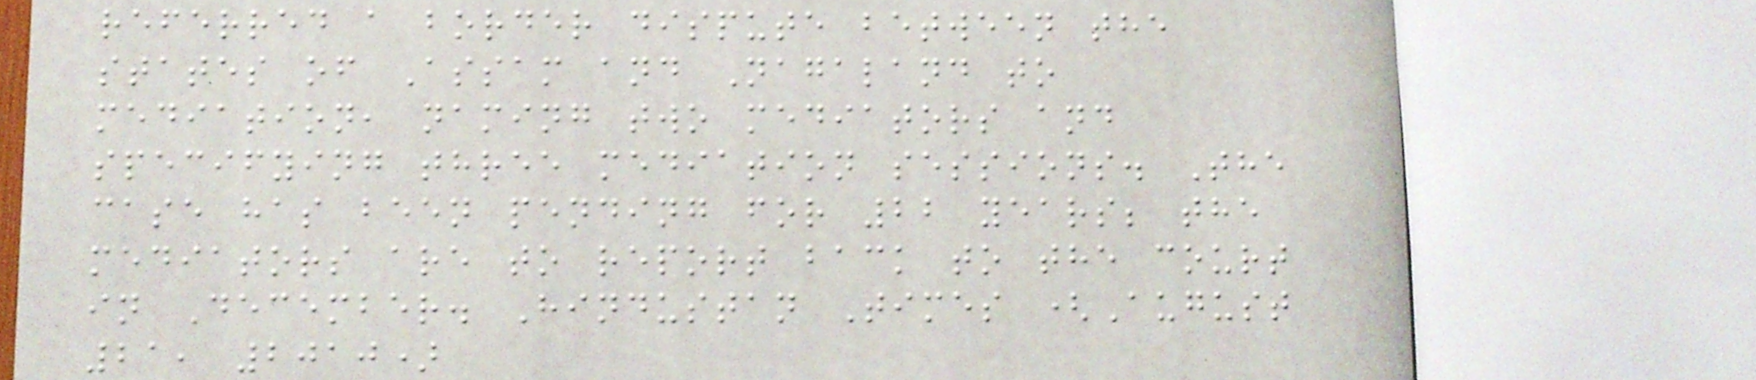referred a border dispute between the
states of Assam and Nagaland to
mediation, naming two mediators and
specifying three mediation sessions. The
case has been pending for 22 years; the
mediators are to report back to the court
in December. Hindustan Times (August
21, 2010)
